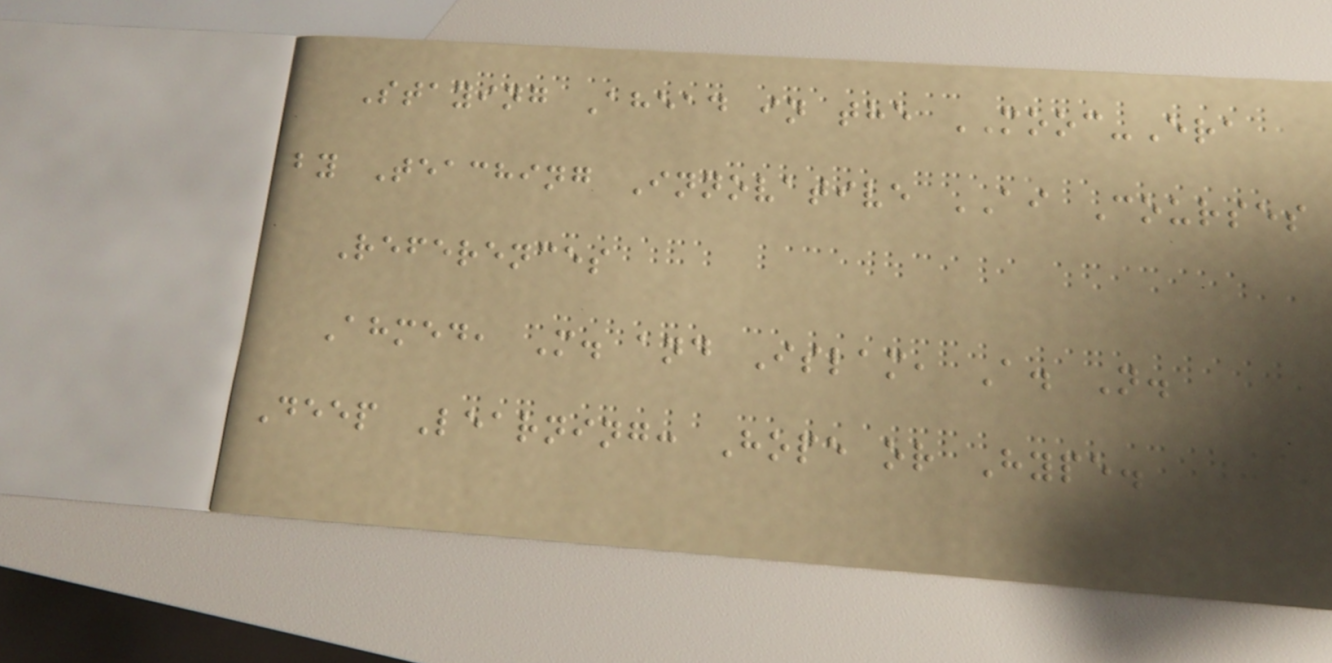Staying Ahead in the MOOC-Era
by Teaching Innovative AI Courses
References
Ahmed, M. and Islam, A. N.
Deep Learning: Hope or Hype.
